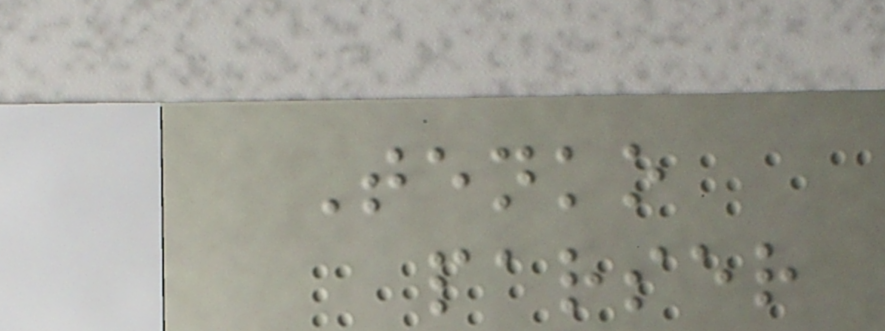Tenko
parser
